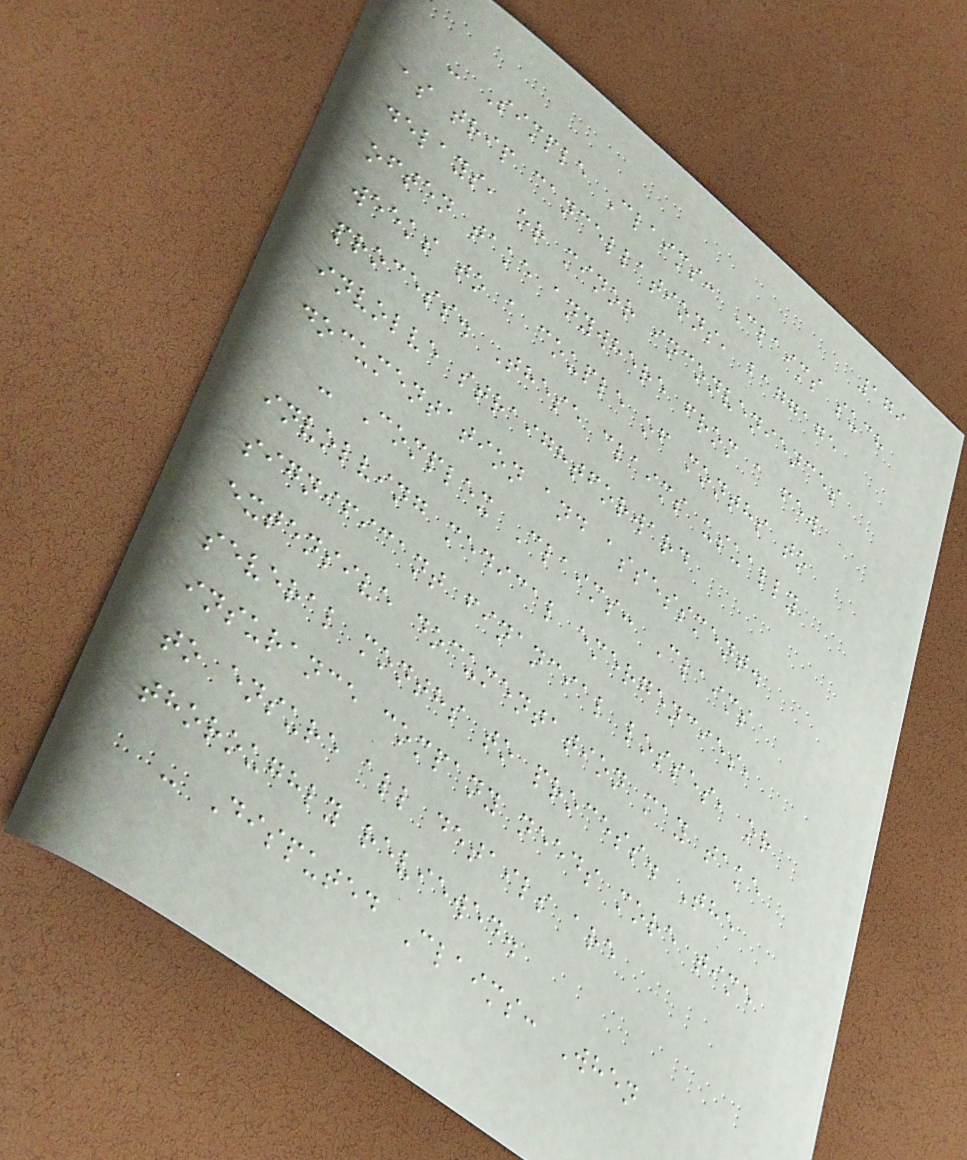179
- Simple Claims: Claims such
as trip cancellations, baggage
delays, or minor inconveniences
often take anywhere from a few
weeks to a couple of months to
process. These claims usually
involve straightforward
documentation and assessment.
- Complex Claims: Claims
involving medical emergencies,
significant financial losses, or
extensive documentation may take
several months to process. The
insurance company needs more time
to ensure all details are
thoroughly reviewed.
- Disputed Claims: When
